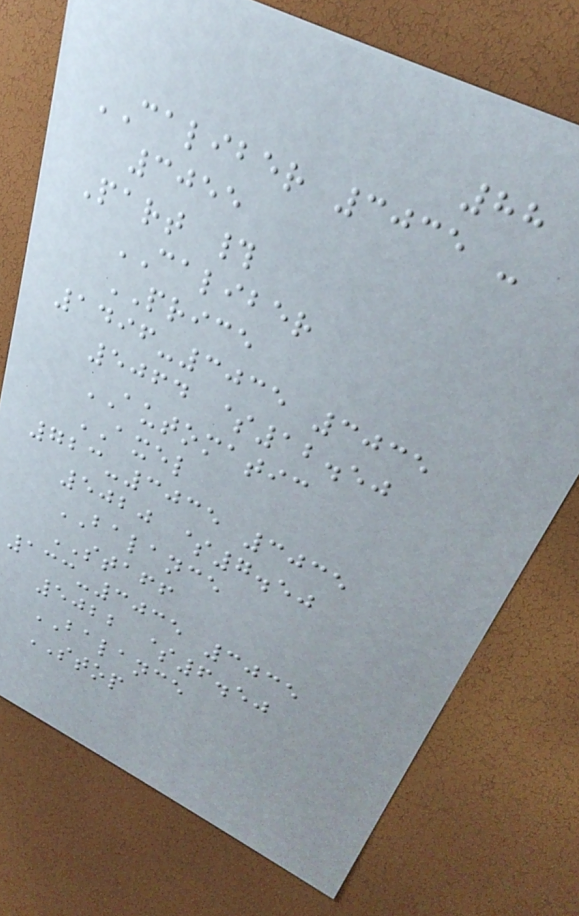88
CALIBER 3035 -
3055
Part #
CALIBER
PRICE
1496-3035 3035
5064 $12.50
AUTOMATIC
AXEL
723-3035 3035
5020 $7.50
BALANCE
STAFF
133-3035 3035
5022 $6.50
BALANCE
STOP
